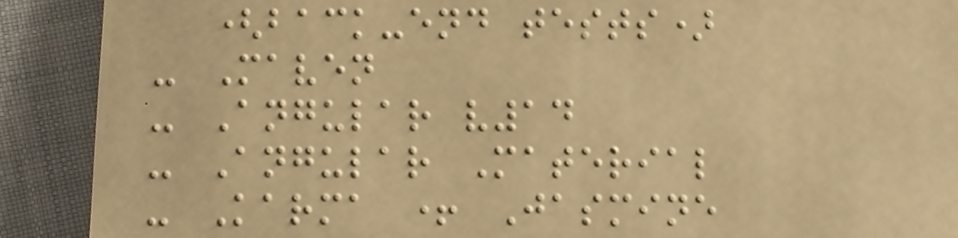(back-end tests)
- Maven
- Angular v14
- Angular Material
- Karma + Jasmine
